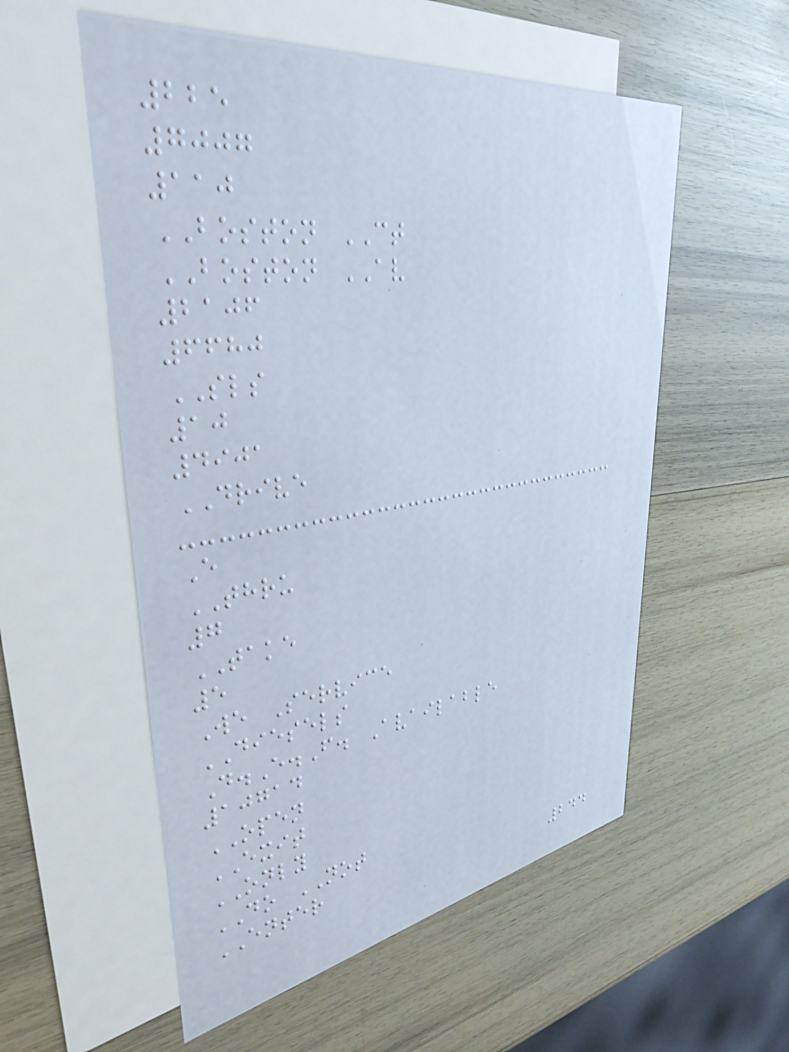225
7007
110
BOSTON CT
BOSTON AV
2106
6680
SLS
10
4901
DRIVE
E
THRU
7
TAKE
5
We Service
DIESELS
D.E.F. Available
10714
OPEN
EXIT
ONLY
DO NOT
ENTER
244
